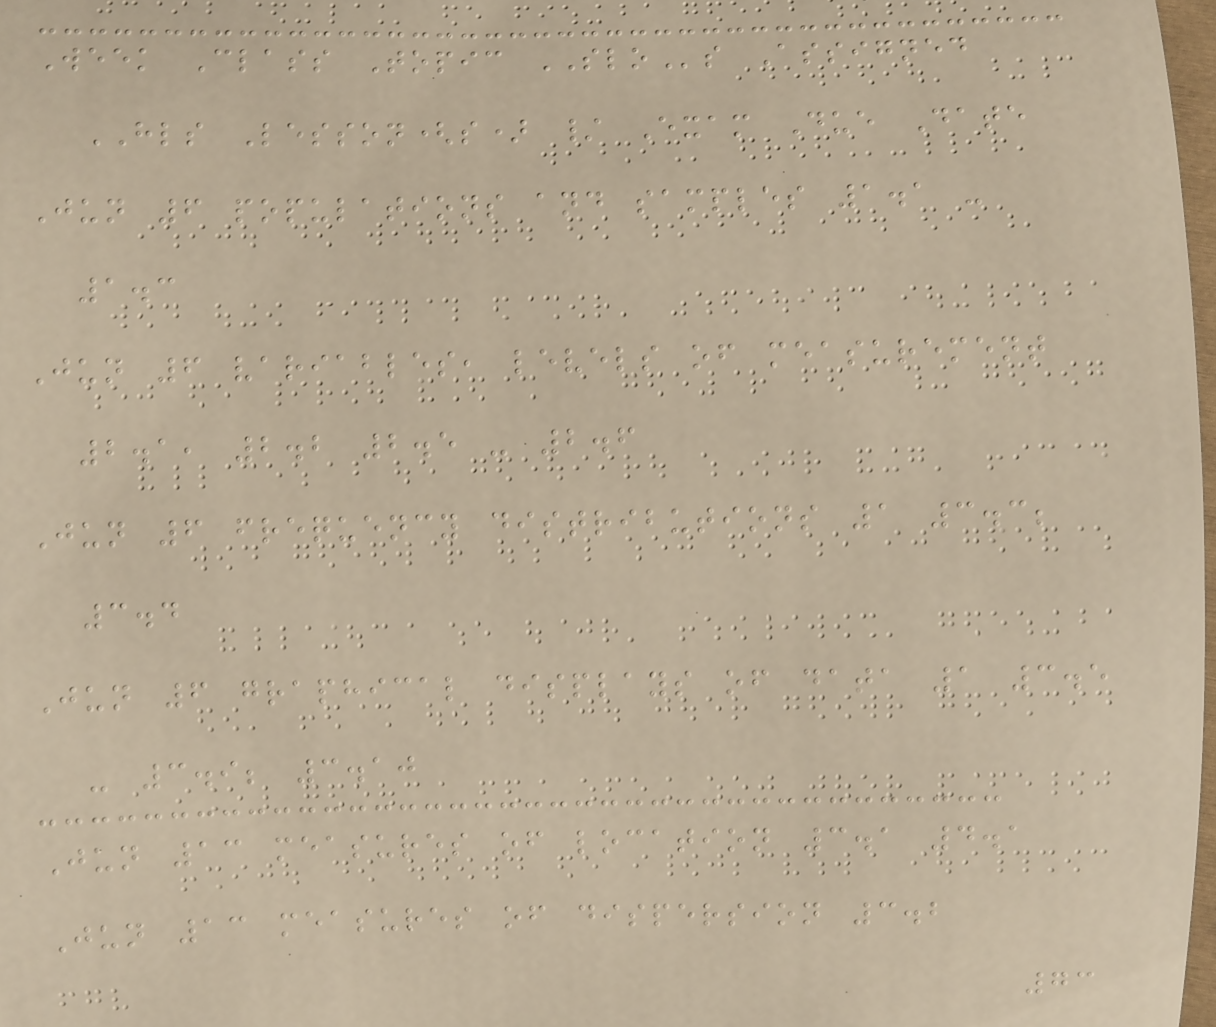Week Class Topic SLOs Assigned
HLS Lesson(s) / Exam Due Date
Jun 6 populations and samples 1.1 -
1.3
Jun 6 variables, levels of measurement
2.1, 2.2 2.5 - 2.6
Jun 6 frequency distributions 1 3.3;
3.4
Jun 6 graphical displays of data 1 3.5
- 3.9; 3.10
Jun 13 measures of location 3.1 4.1
Jun 13 measures of dispersion 3.2
73
